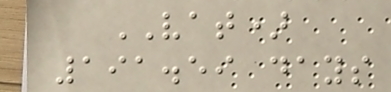VAT)
191.59 days
